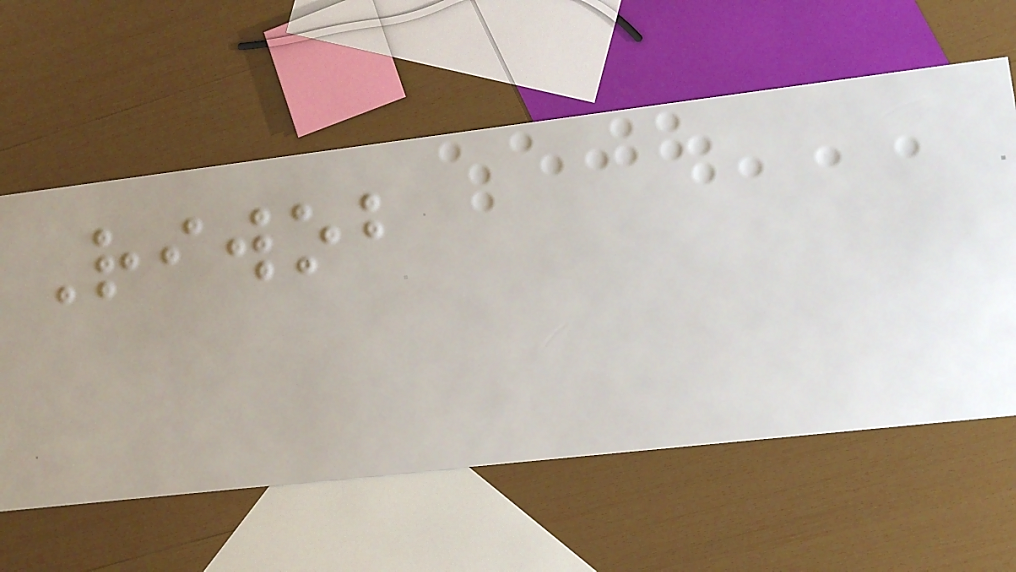Riwob
